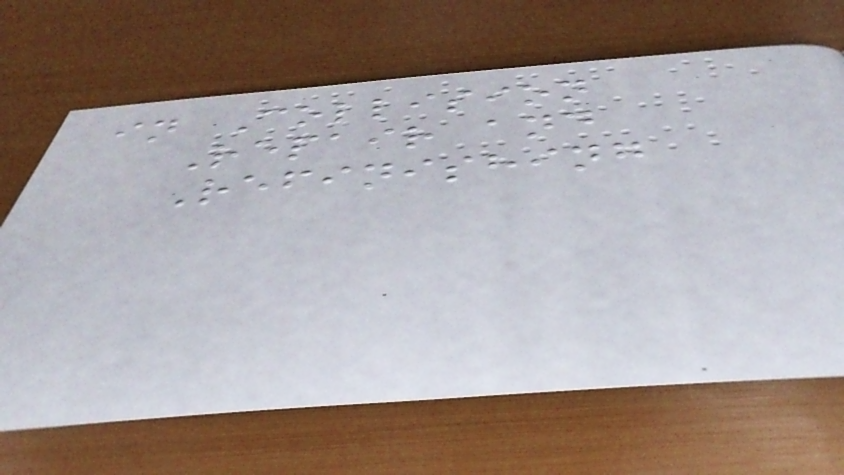in Collision
Repair and
Refinishing
